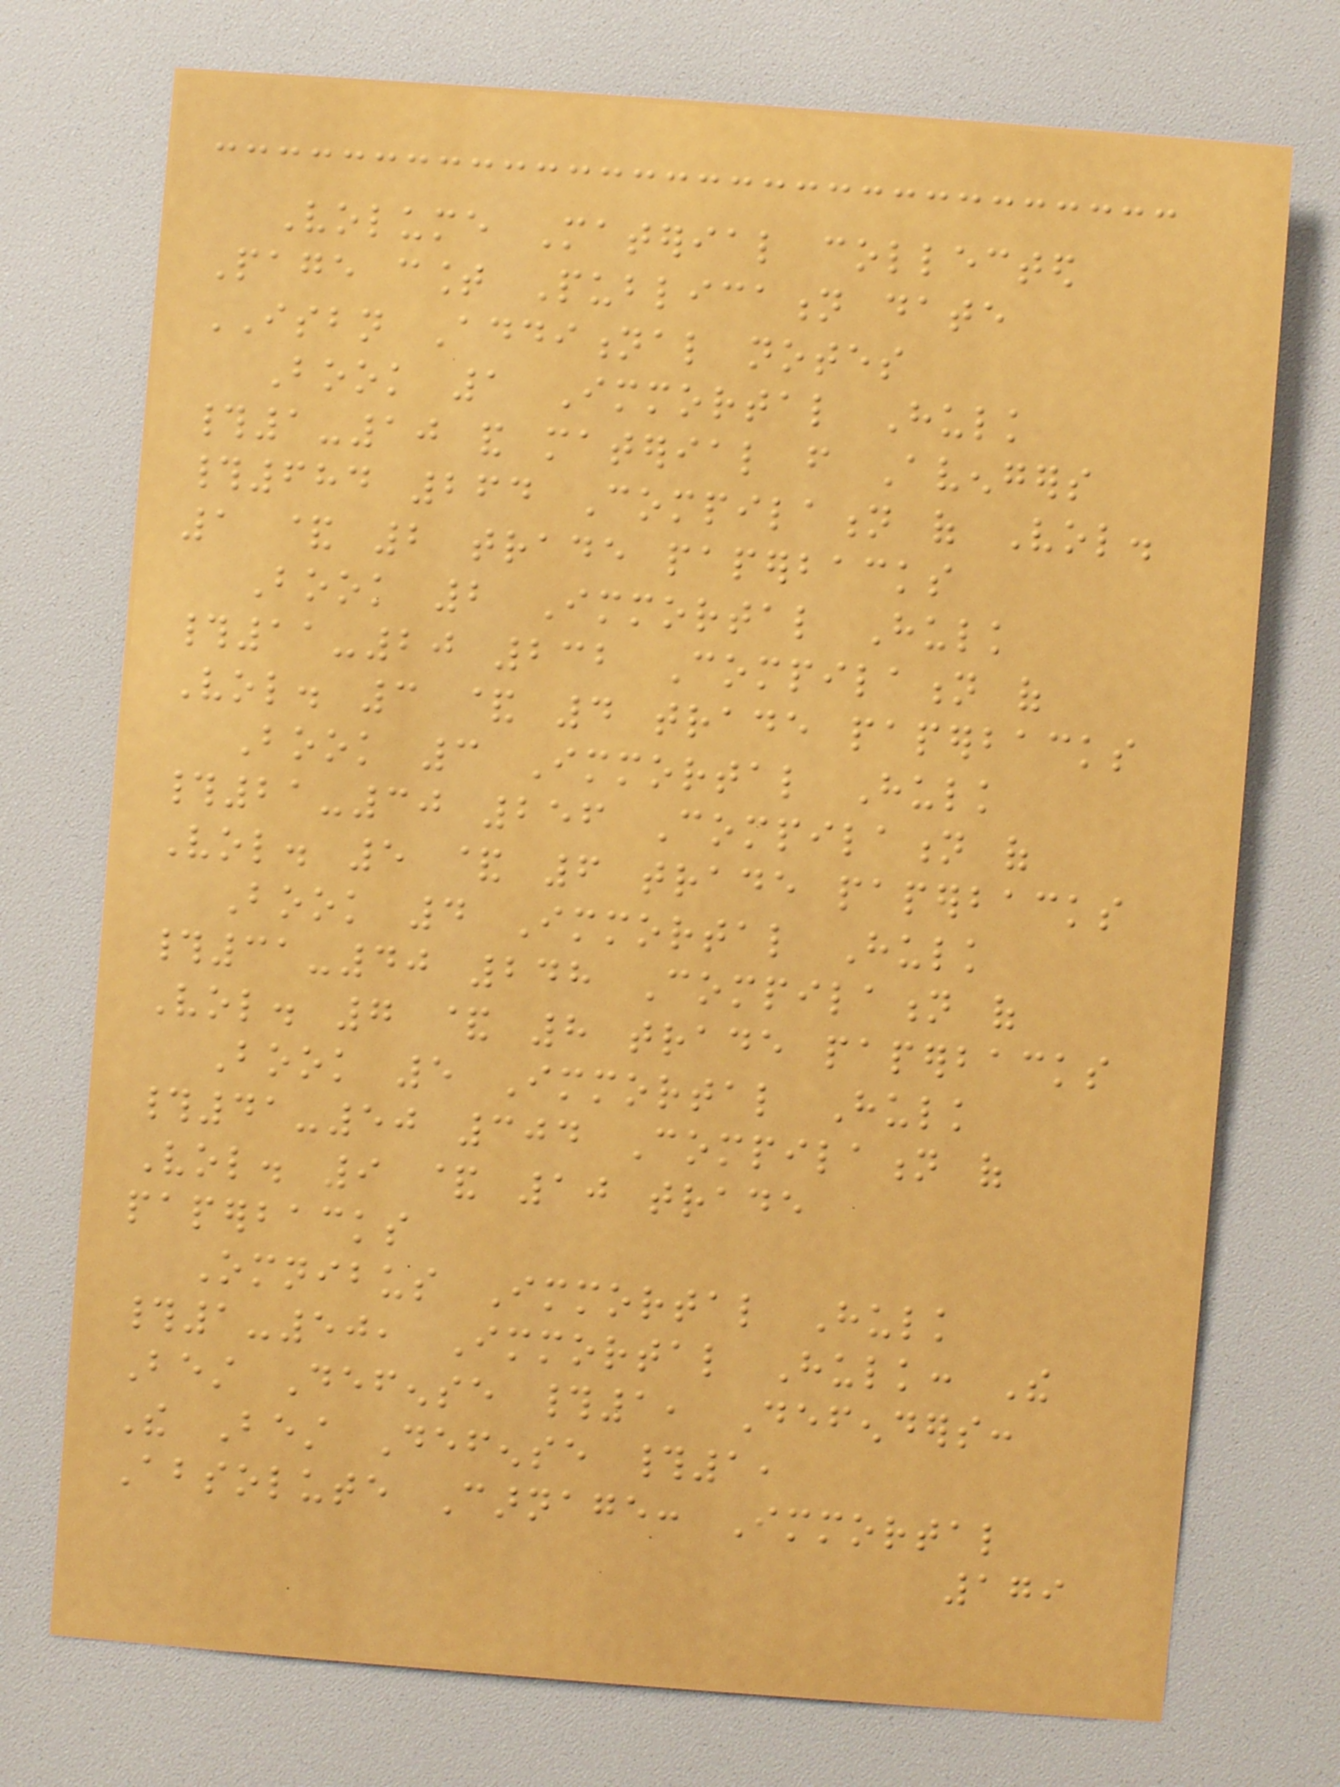Volume Material collected
Page count Publication date
ISBN Additional notes
Book 1 Immortal Hulk
#1-10 and material from Avengers
#684 264 Compilation of Vol.
1 & 2 trade paperbacks
Book 2 Immortal Hulk
#11-20 232 Compilation of
Vol. 3 & 4 trade paperbacks
Book 3 Immortal Hulk
#21-30 256 Compilation of
Vol. 5 & 6 trade paperbacks
Book 4 Immortal Hulk
#31-40 248 Compilation of
Vol. 7 & 8 trade paperbacks
Book 5 Immortal Hulk
#41-50 304 Compilation of
Vol. 9 & 10 trade
paperbacks
Omnibus Immortal Hulk
#1-50, Immortal Hulk: The
Best Defense #1, Defenders:
The Best Defense #1,
Absolute Carnage: Immortal
179
